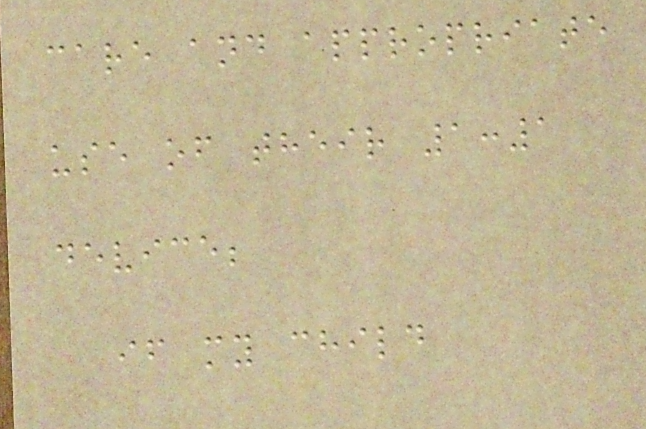care and appropriate
use of their 1:1
device;
if my child
